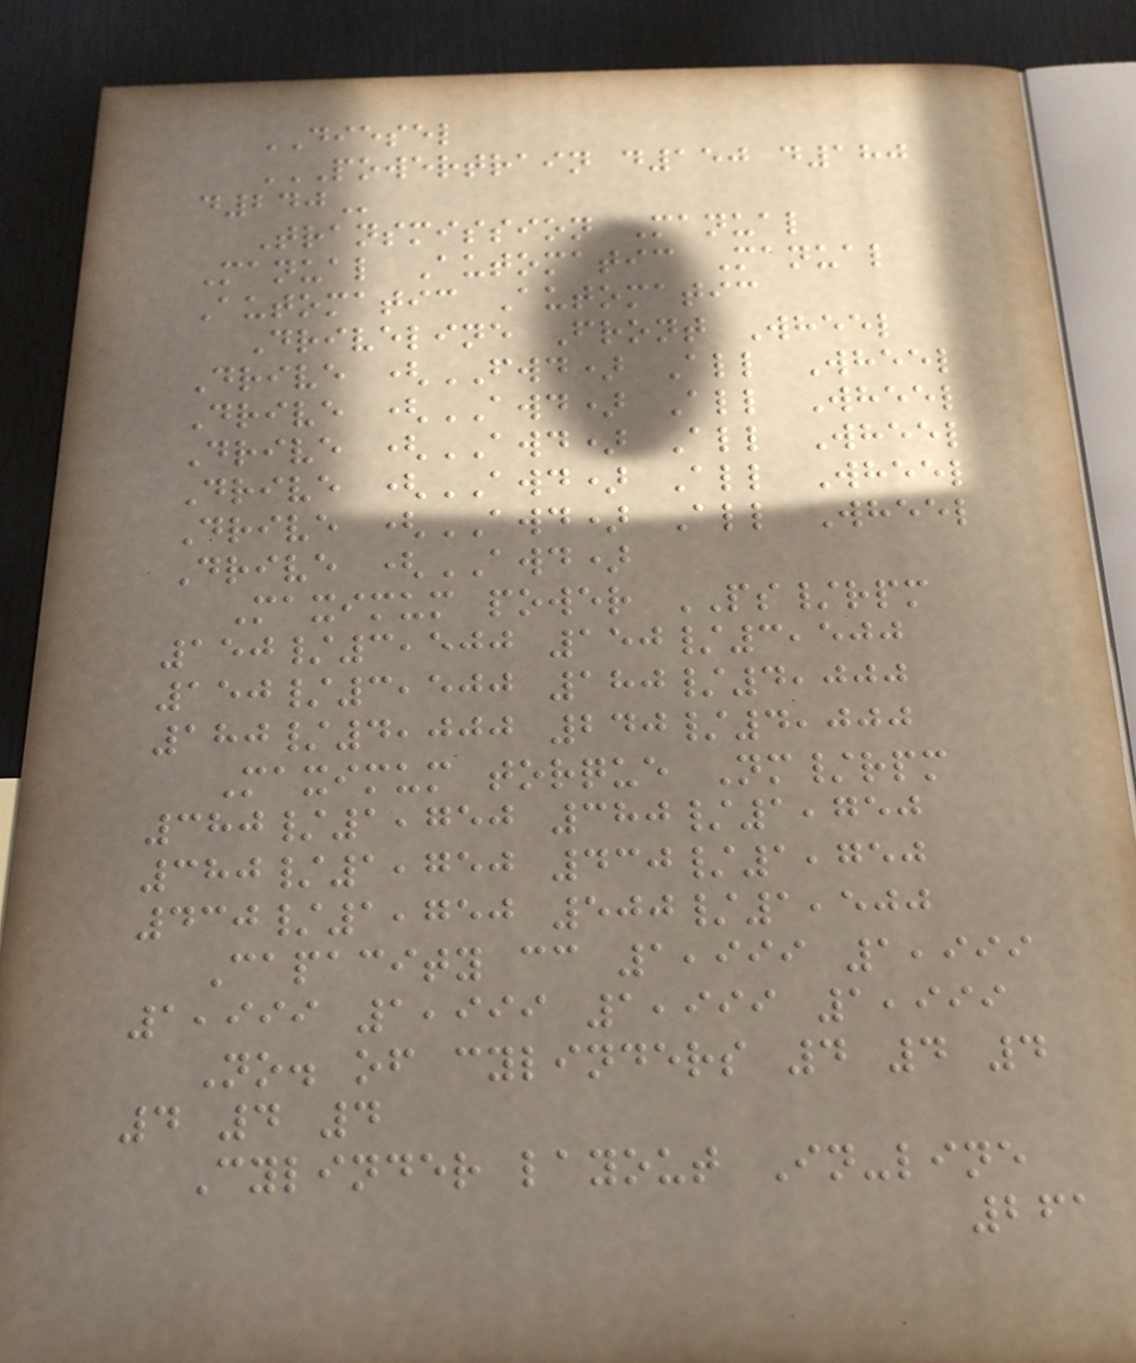DIESEL
POWERTRAIN D150 D180
D240
Transmission Manual
Manual Automatic Manual
Automatic Automatic
Driveline Front Wheel
Drive (FWD) All Wheel
Drive (AWD) All Wheel
Drive (AWD) All Wheel
Drive (AWD) All Wheel
Drive (AWD) All Wheel
Drive (AWD)
Maximum power PS/rpm
150/3,500 150/3,500
150/3,500 180/4,000
180/4,000 240/4,000
Maximum torque Nm/rpm
380/1,750 380/1,750
380/1,750 430/1,750
430/1,750 500/1,500
Capacity cc 1,999 1,999
1,999 1,999 1,999 1,999
No. of cylinders 4 4 4
4 4 4
Cylinder layout In-line
261
